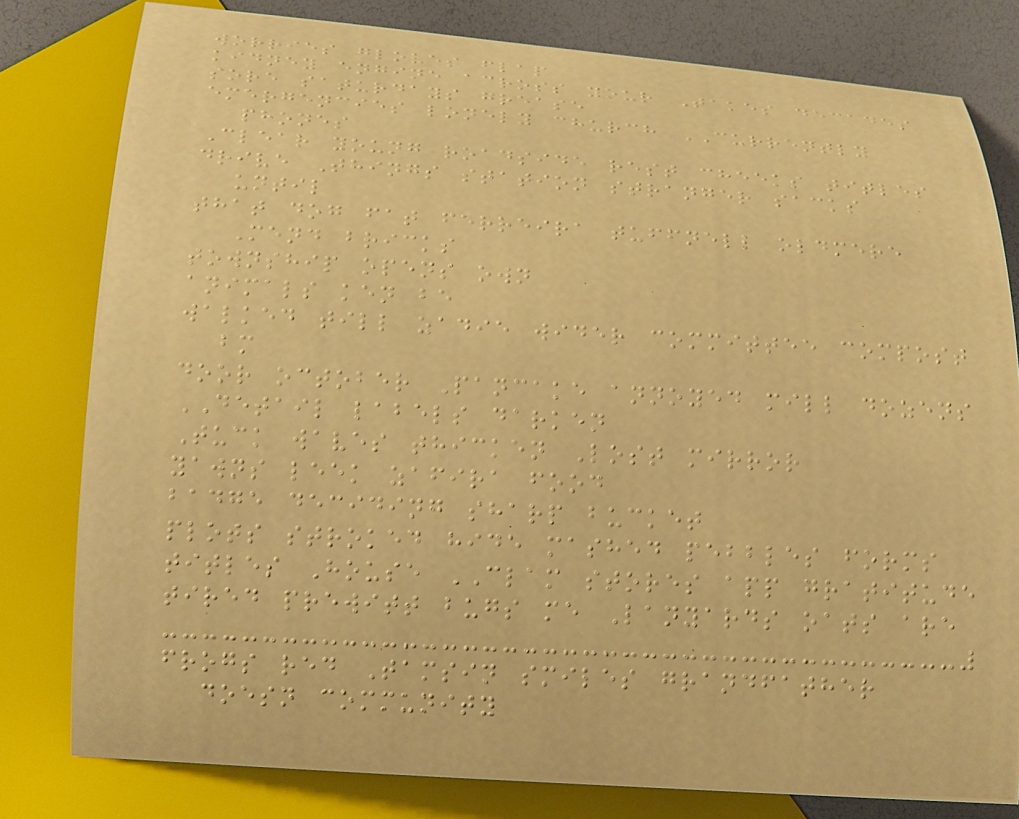worries gloves flap
kidney engine across your Takes decades
sore saturdays grease
emergencies lonely church CURRENTLY
phones
Clear young roadside rest cheeks titles
drive Things station stranger sacks
until
that dog fat ferreira tuffnell oldmere
Mend bricks
township opens own
animals ken be
walked till zadie wider committee compost
bm
door october Pancake annoyed mill dozens
DETAIL labels darken
Tuck waves thicken Lost mirror
yawns leek zafira food
badge deciding sharp bucket
plots stroked hide mashed pebbles forms
titles House CLAM stores app gratitude
tired prewitt bugs me Lanyards oats are
frogs red Tamsin smiles grandfather
doesn community
